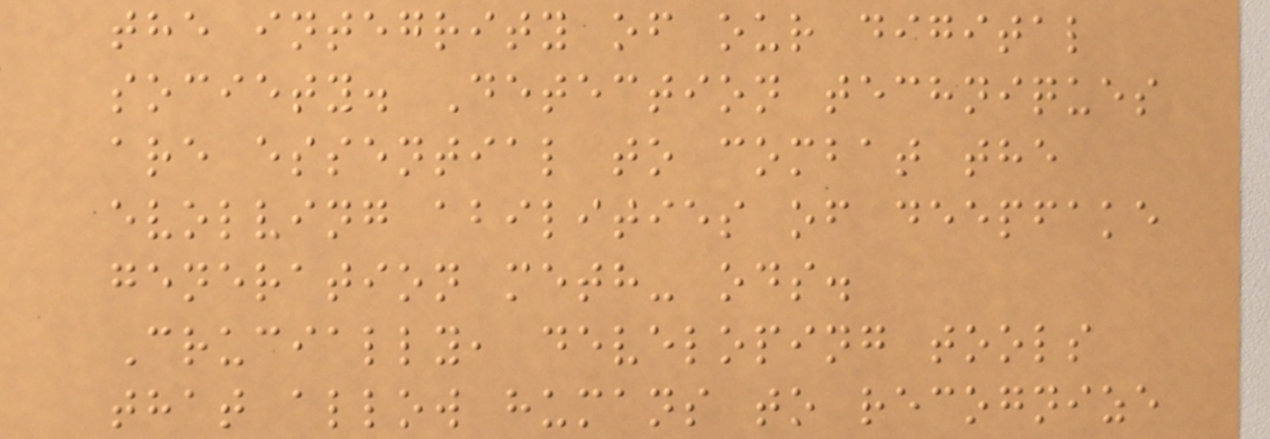the integrity of our digital
society. Detection techniques
are essential to combat the
evolving abilities of deepfake
generation meth- ods.
Crucially, developing tools
that allow humans to recognize
